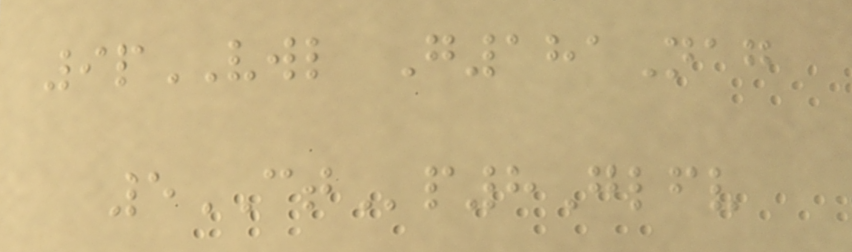9pVWL G181Nag
5CTp8Glfv
